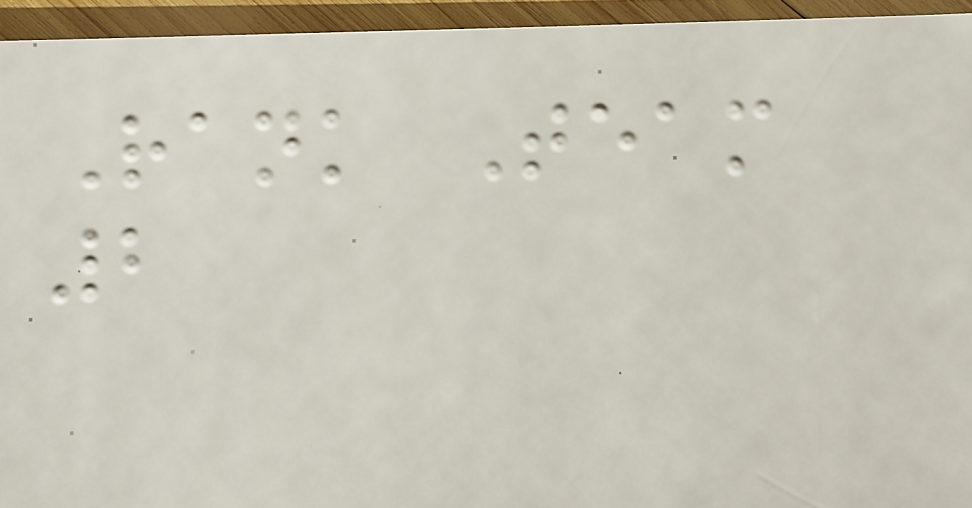Rank Team
2
